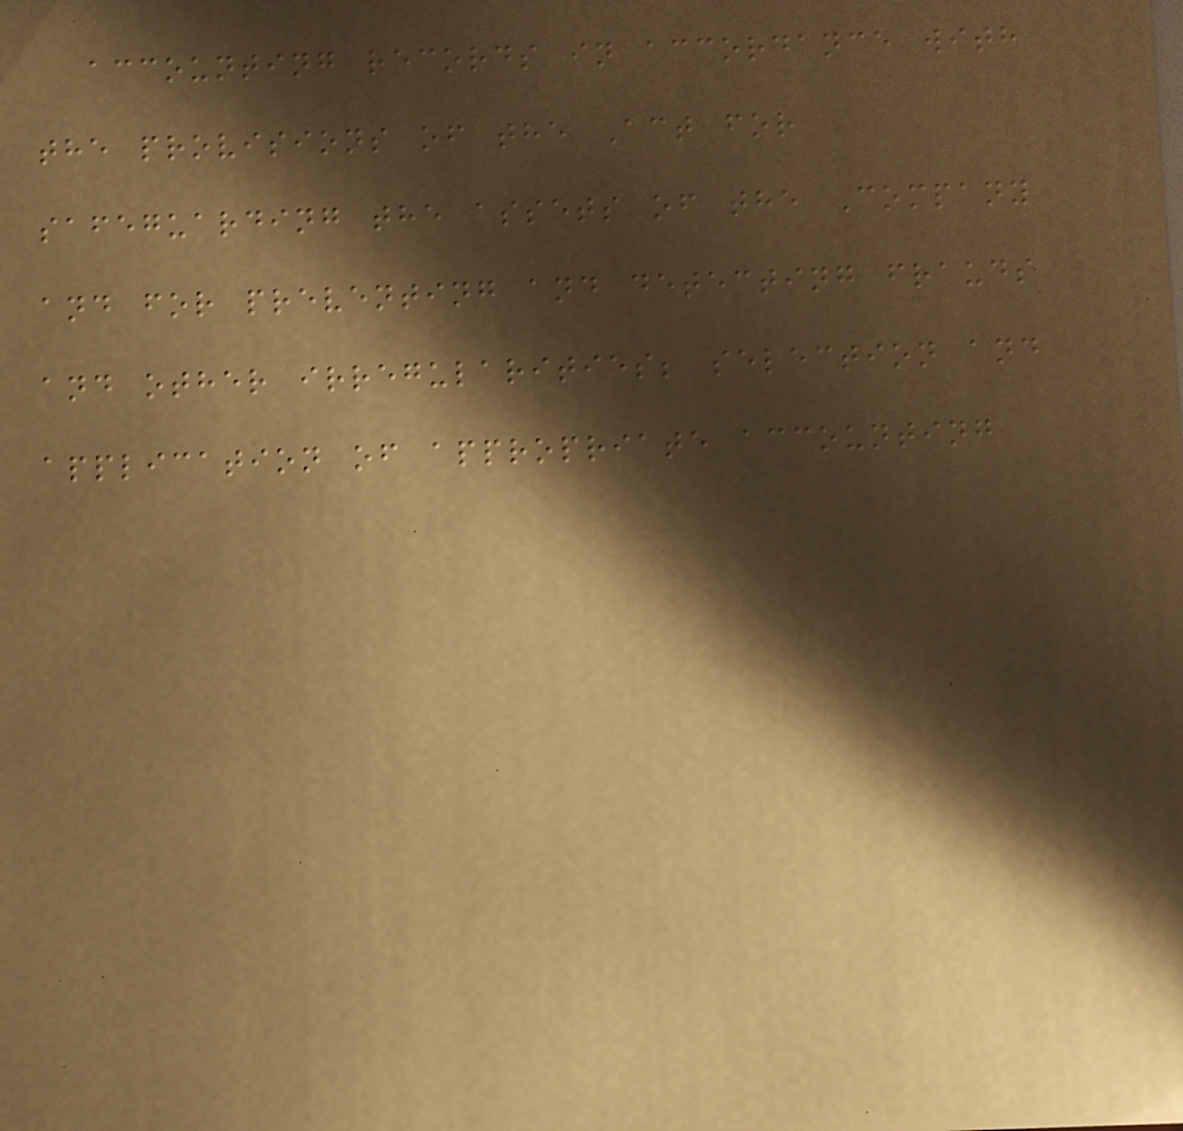accounting records in accordance with
the provisions of the Act for
safeguarding the assets of the Company
and for preventing and detecting frauds
and other irregularities; selection and
application of appropriate accounting
